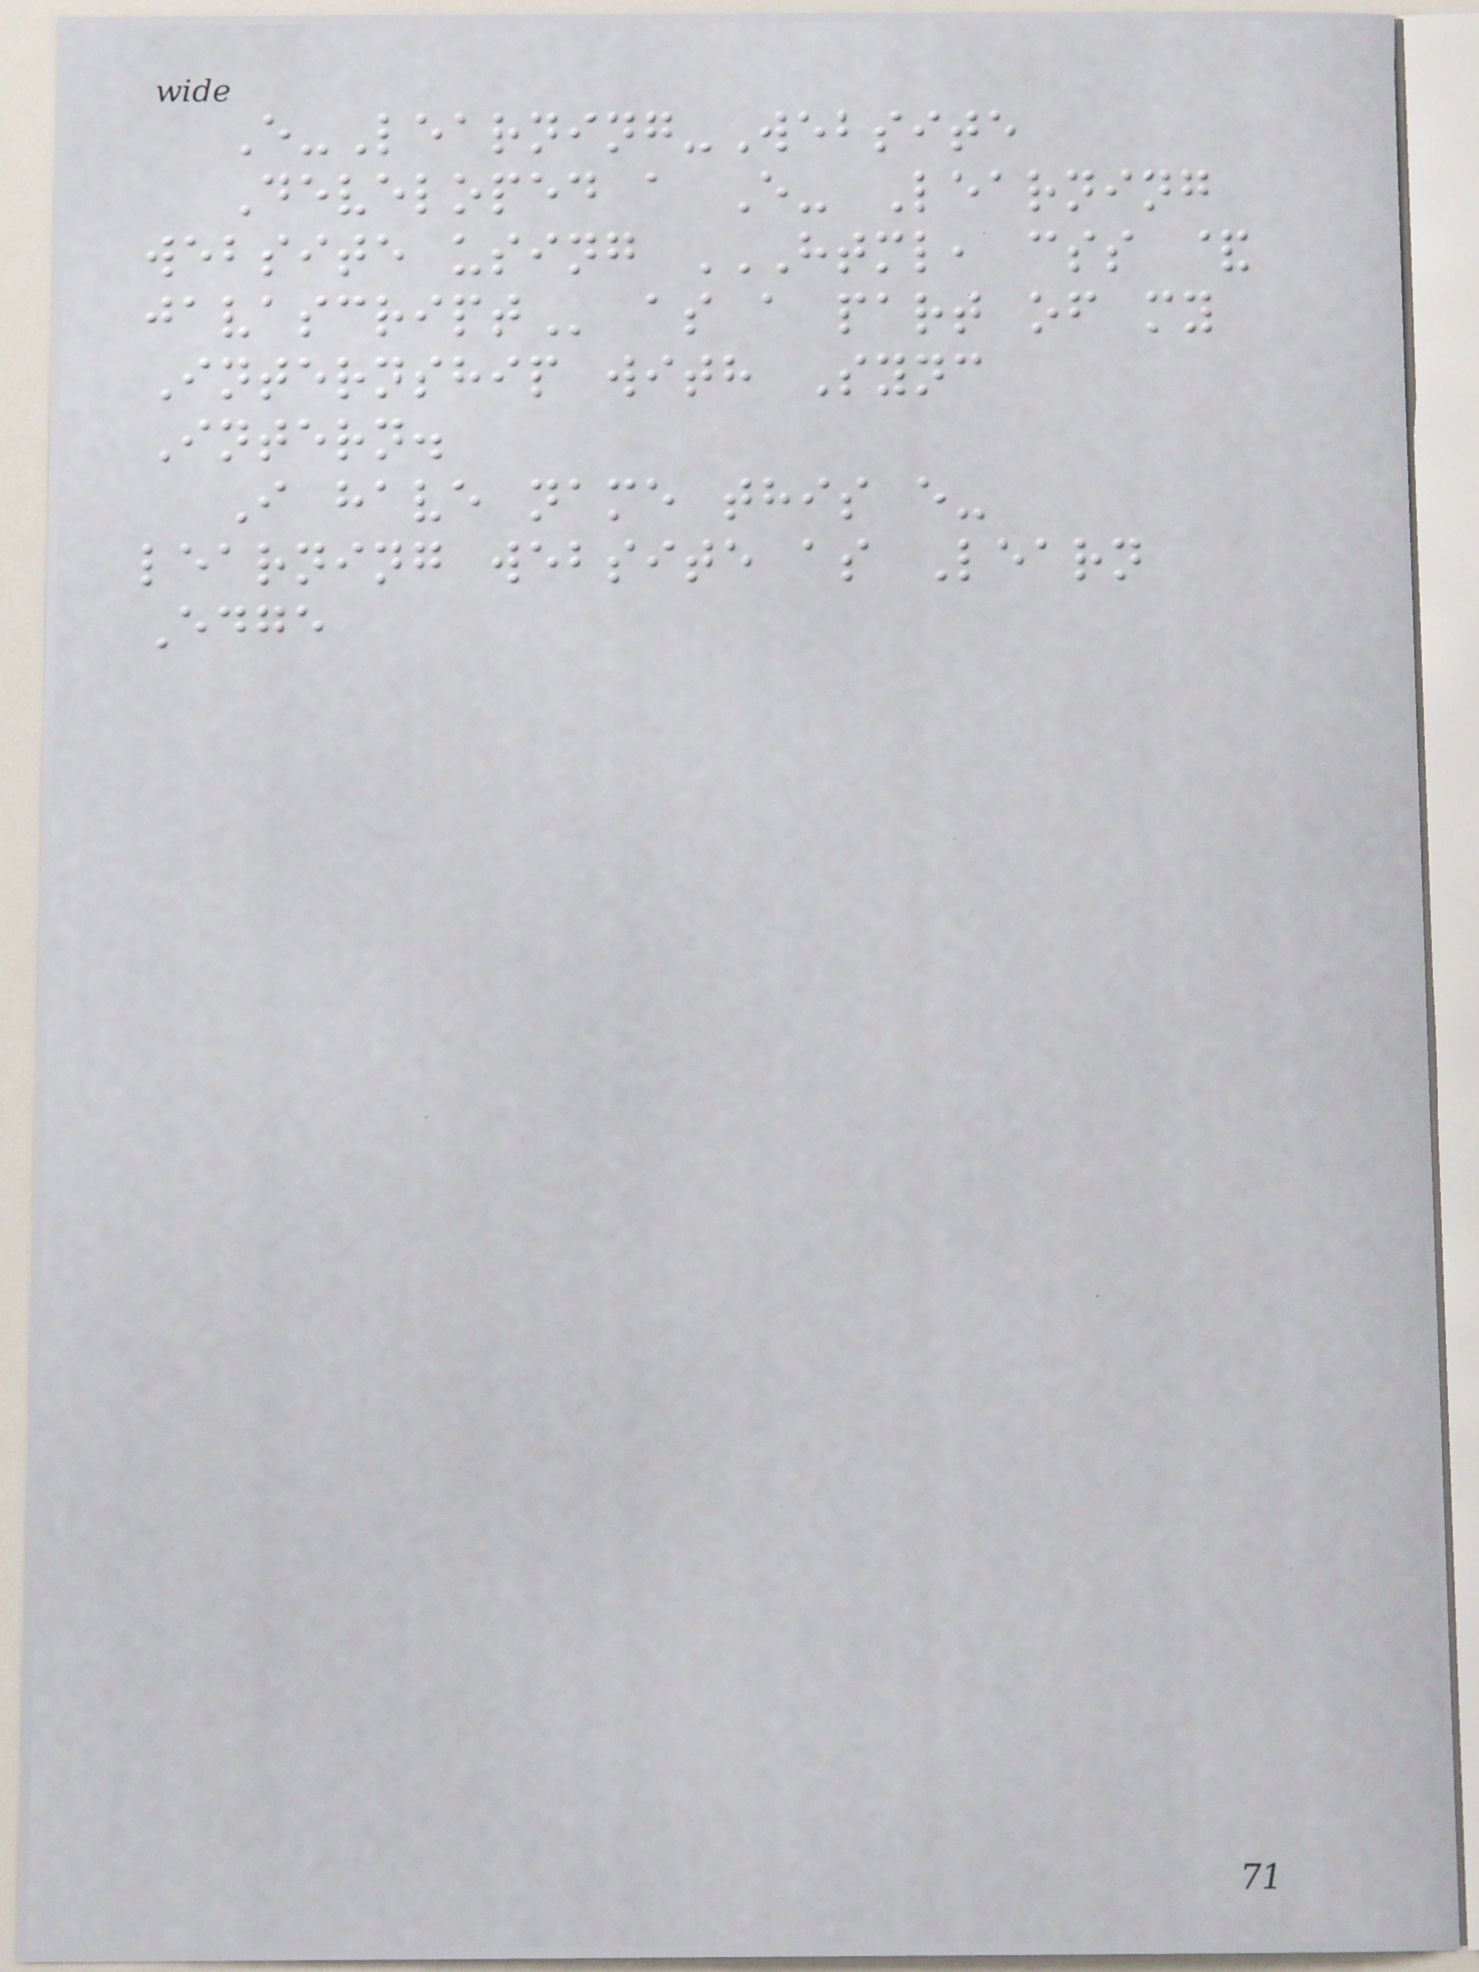E-Learning-Website
Developed a E- Learning
website using HTML, CSS &
JAVASCRIPT as a part of my
Internship with Sync
Intern.
I have name this e-
learning website as Learn
Edge
